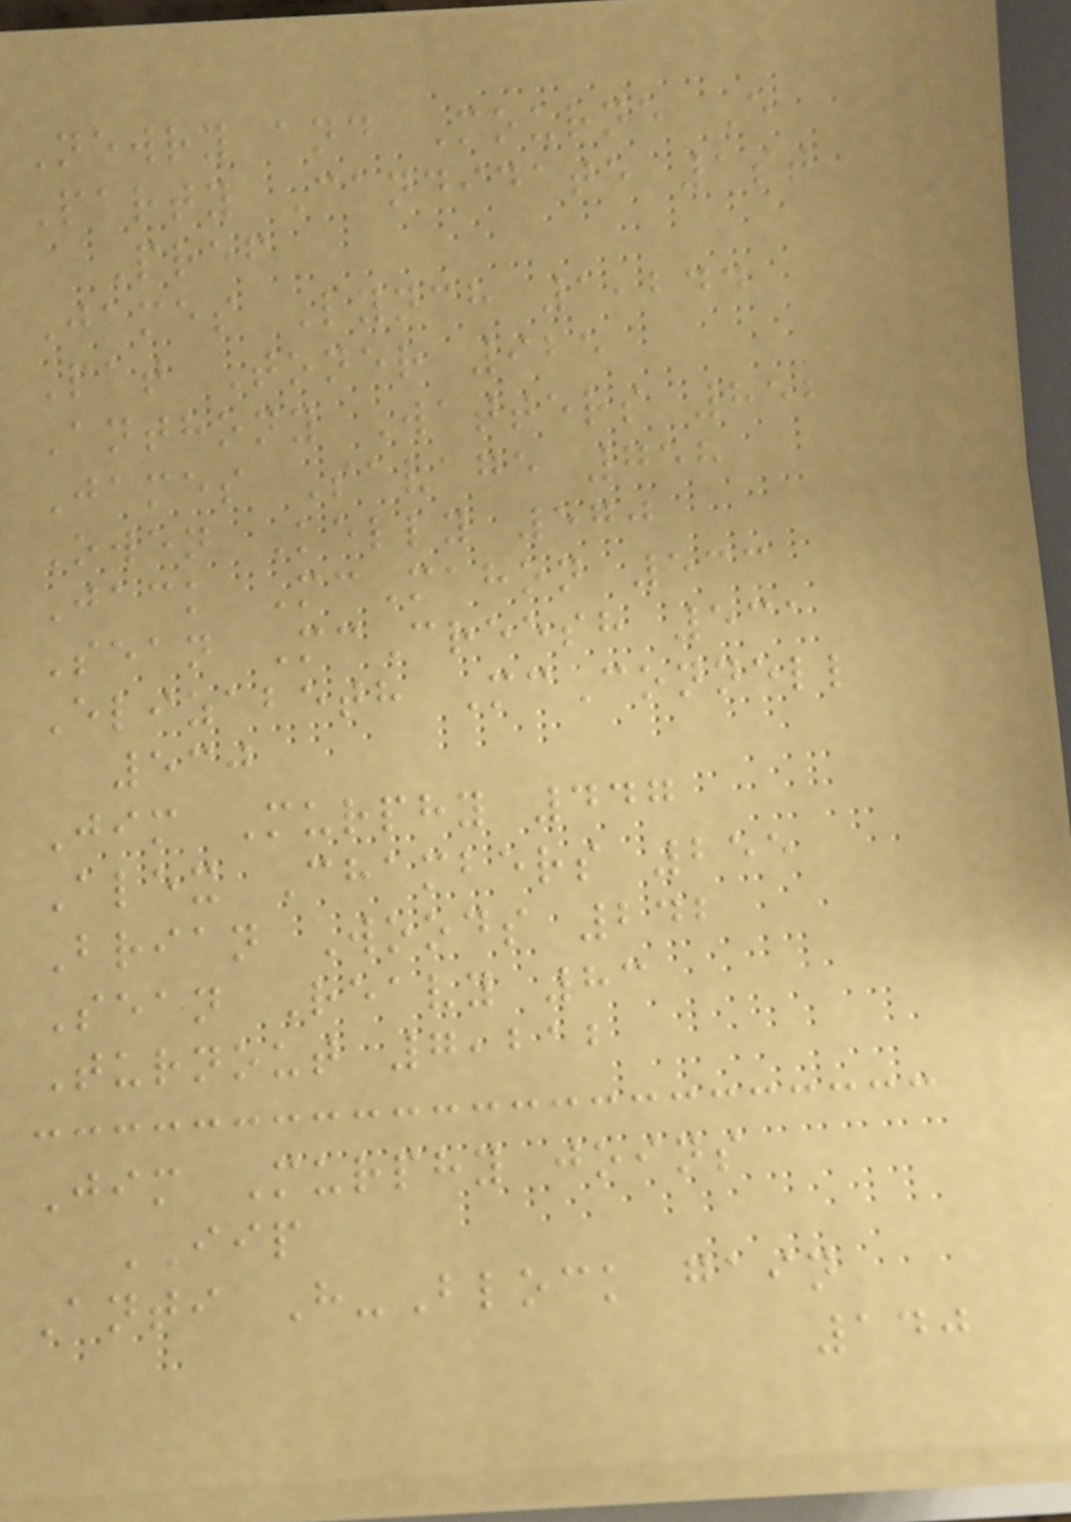Newry and Mourne E
Party Candidate 1st
Pref
James Lynch 1,244
Pat Toner 925
Anthony Watters 852
James Savage 758
Owen Kelly 570
Jack McMahon 533
Sean McCreesh 531
Elizabeth McConnell
530
Jim Murphy 447
Alex Chambers 255
Brian Woods 242
Sean Reavy 83
Turnout 7,212
Jim Murphy joins
IIP
Anti H-Block gain
140
